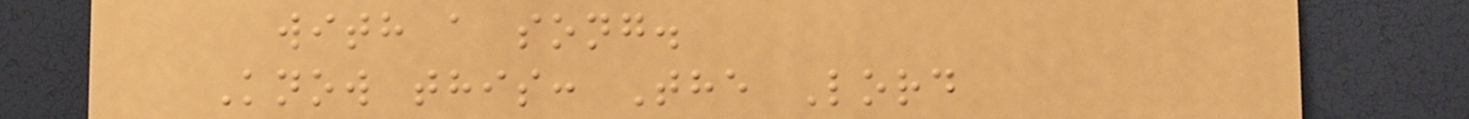with a song.
Know this: The Lord
